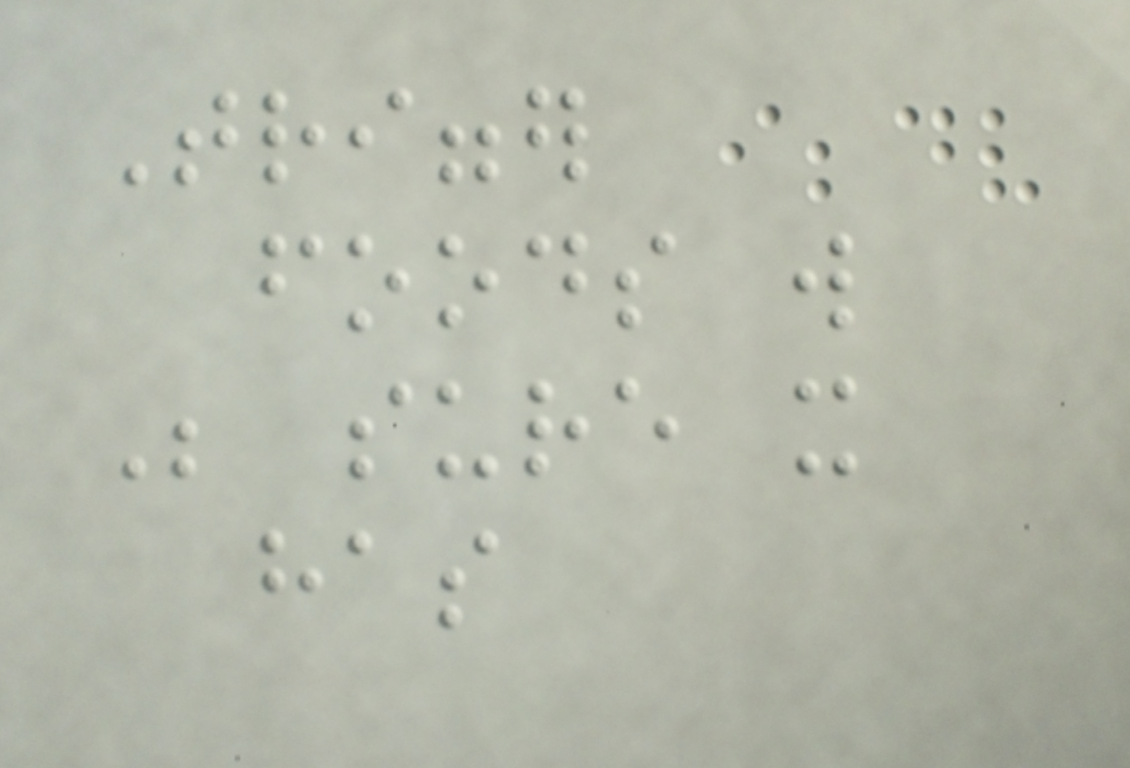Trigger
foods will
Be sure it
has
